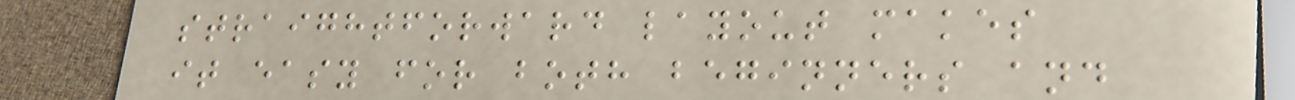straightforward layout makes
it easy for both beginners and
